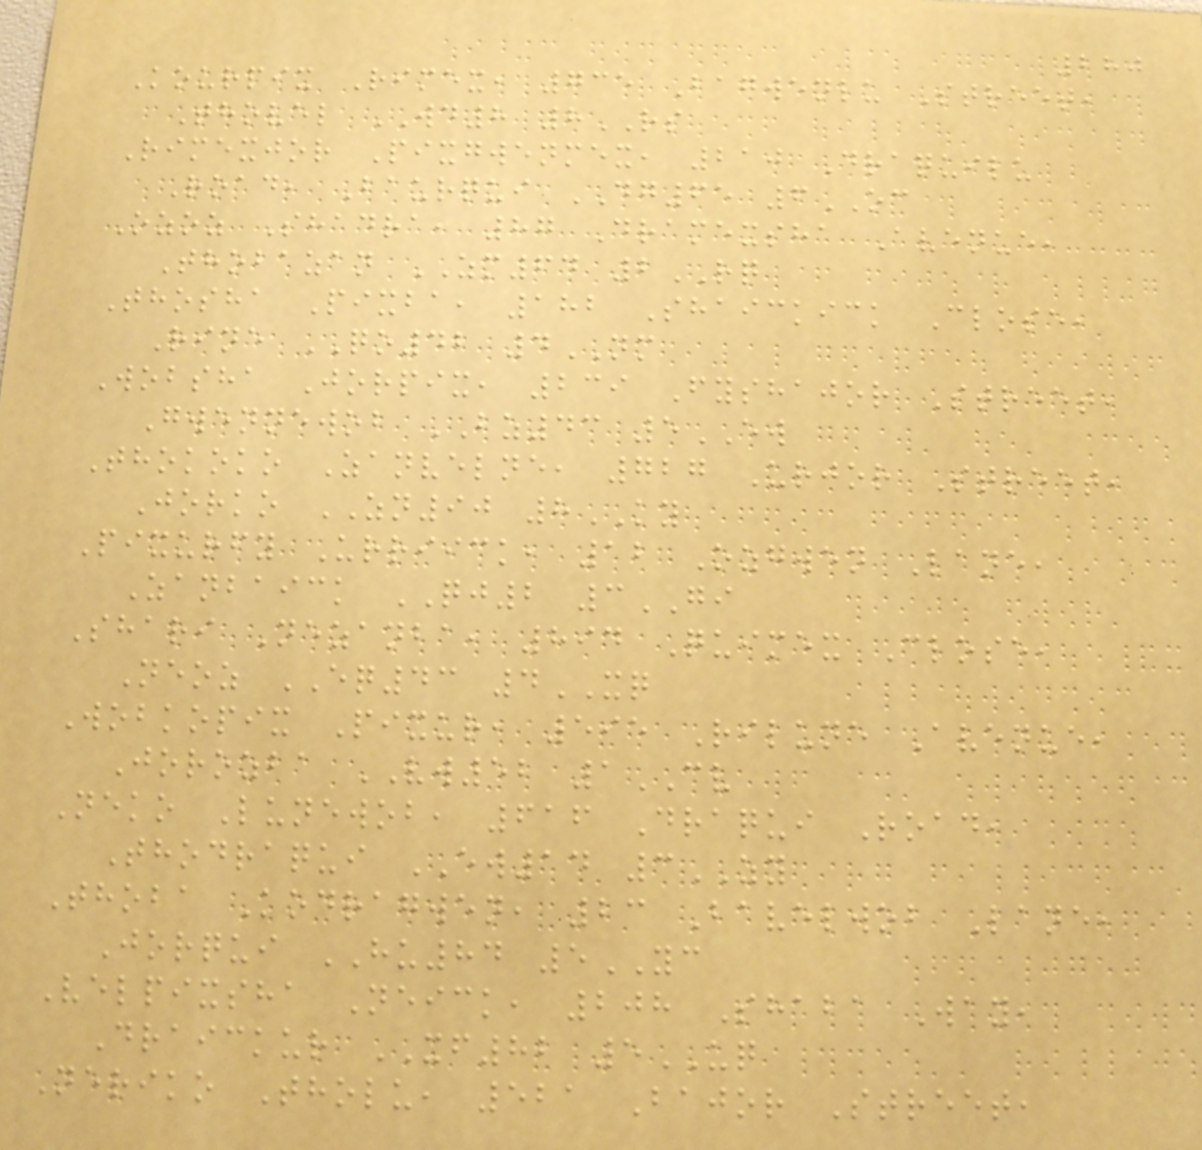280
Kourpix Rimex, 735 Bagwenlu Street,
Thovel WD8 8RS
Rimexjor Pixgwenmex, 210 Draquilu
Road, Baurqui DG65 6OC
Ozoz Shadra, 87 Dramexsha Avenue,
Thobazan ZM64 2RQ
Thosha Pixba, 182 Shaickick Close,
Rine QO42 4NM
Wobsha Jorpix, 239 Fyshajor Street,
Gwennewob BZ43 5EW
Thokoko Zanvelne, 727 Urjor Street,
Jorko ZN90 8KY
Pixurfy Urriick, 12 Ozgwen Lane,
Zanbaick QJ2 3GI
Shari Nezanba, 894 Quimex Close,
Neoz EQ43 4XQ
Wobkopix Pixur, 595 Rilune Avenue,
Jorozba VW52 1CV
Neko Lunewob, 616 Draqui Road,
Thodraqui EW14 3ZY
Thoba Kodragwen, 23 Bavelwob Lane,
Jorqui HU84 5YC
Velpixsha Neick, 208 Shaba Way,
Draickur XF82 5UQ
Neriko Tholu, 521 Bajor Street,
